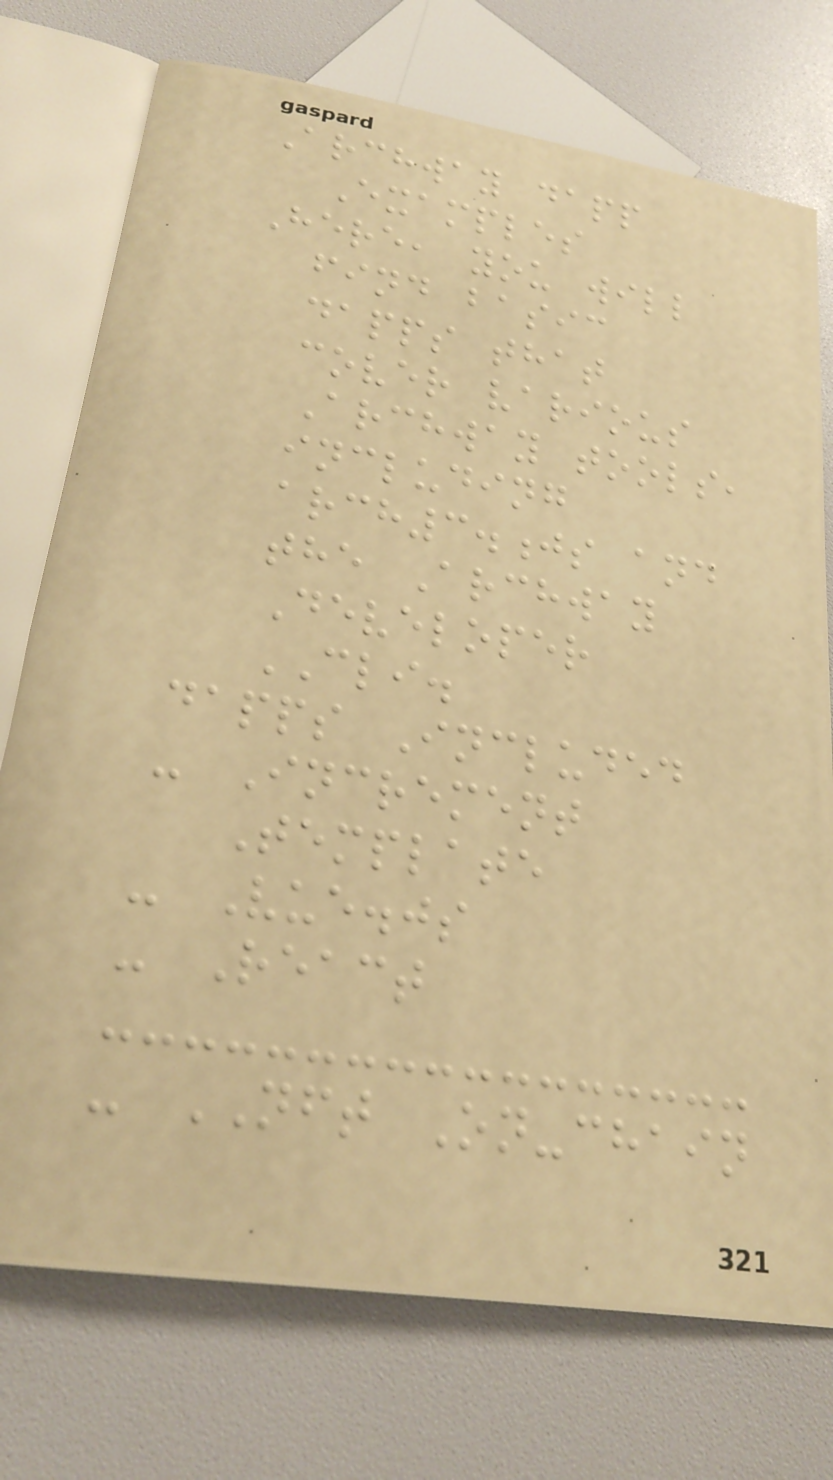Archway dapp
Examples
Here, you will
find basic
dapps that
cover various
Archway tools,
including
arch3.js and
the Archway
Developer
CLI.
dapps Included
- Increment
Template
- Vue.js
- React
- NFT On-chain
